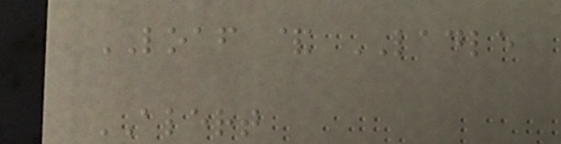LOAF & LADLE
ALERT
